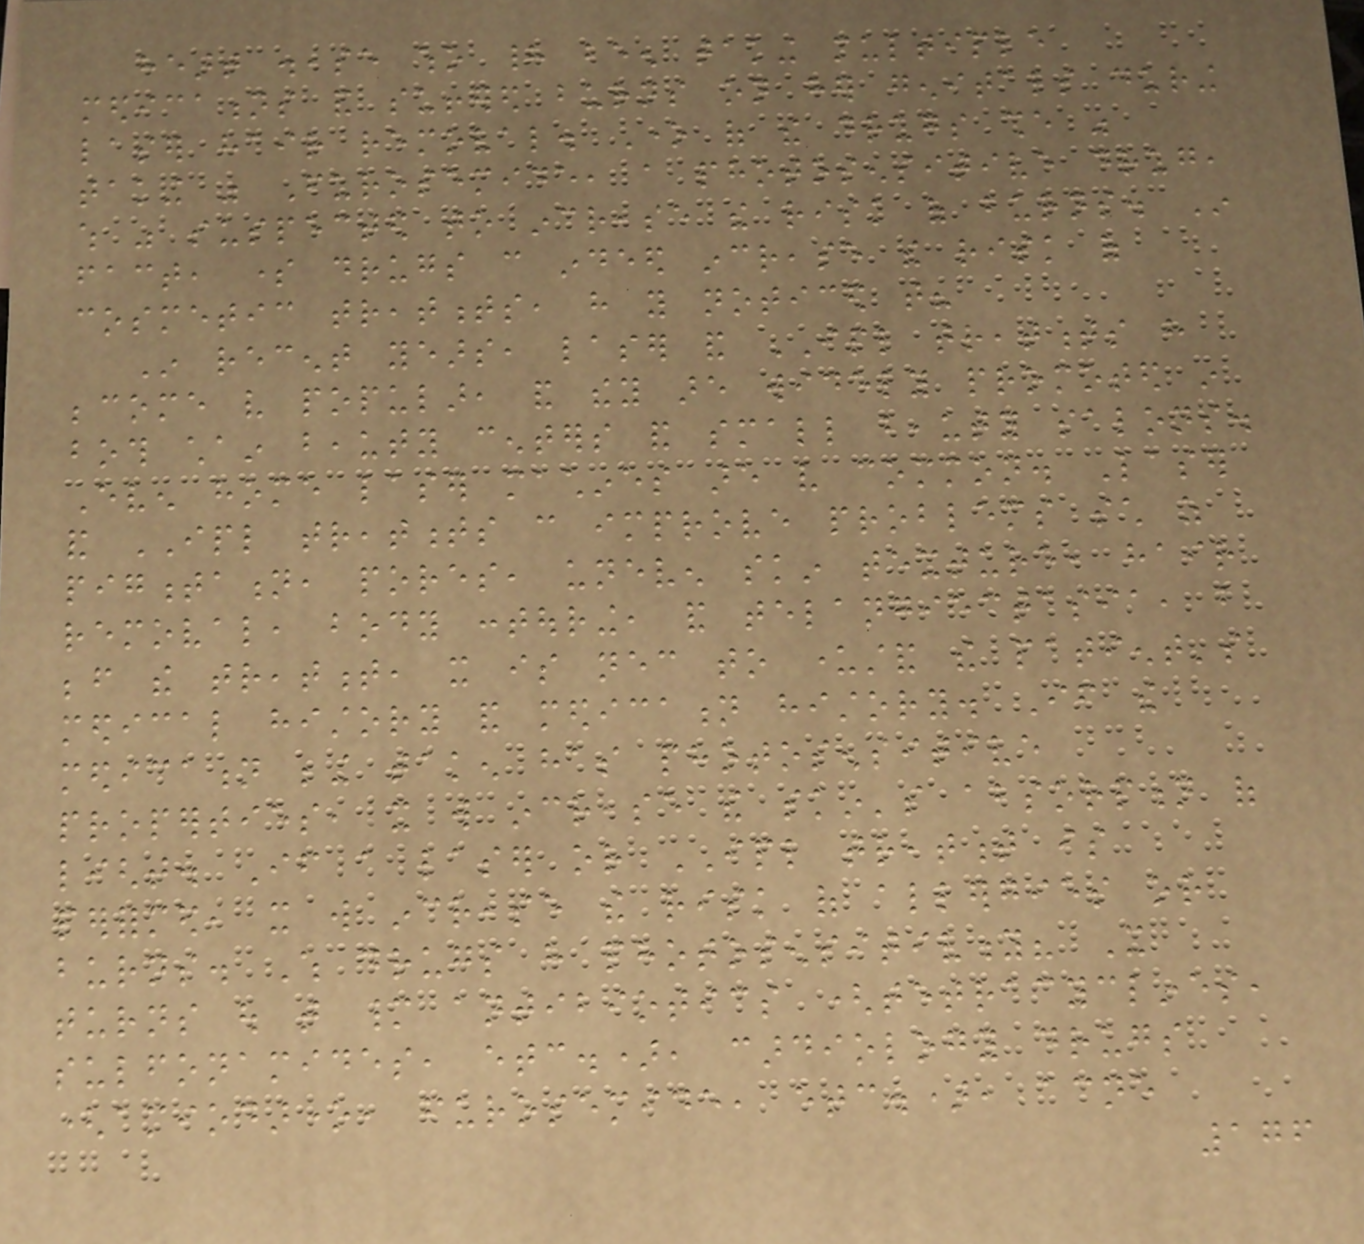heart disease who had been taking multiple
medications and suffered burns on her genitals during
laser hair removal. One of the drugs she was
taking was Furosemide, a photosensitive drug,
which was suspected to increase the risk of burns. In
fact, some drugs can indeed increase the risk of
cosmetic treatments, have you noticed that?
In recent years, laser and IPL treatments have
become very popular, and they are widely promoted in
both chain beauty centers and small beauty salons.
Even home laser machines are very common. Laser
and IPL treatments can improve problems such as
pigmentation, pores, uneven skin texture, hair
removal, body contouring, and telangiectasia, but
before the treatment, it is necessary to understand the patient's
medical history and medication history. If the
medication being taken has photosensitive
properties, it will increase the skin's absorption of
light. If a laser or IPL treatment is
performed, it will increase the risk of allergies or
burns. Which drugs have photosensitivity? It
turns out that many antibiotics (tetracyclines,
sulfonamides, etc.), cardiology drugs
(amiodarone, furosemide, etc.), acne
176
